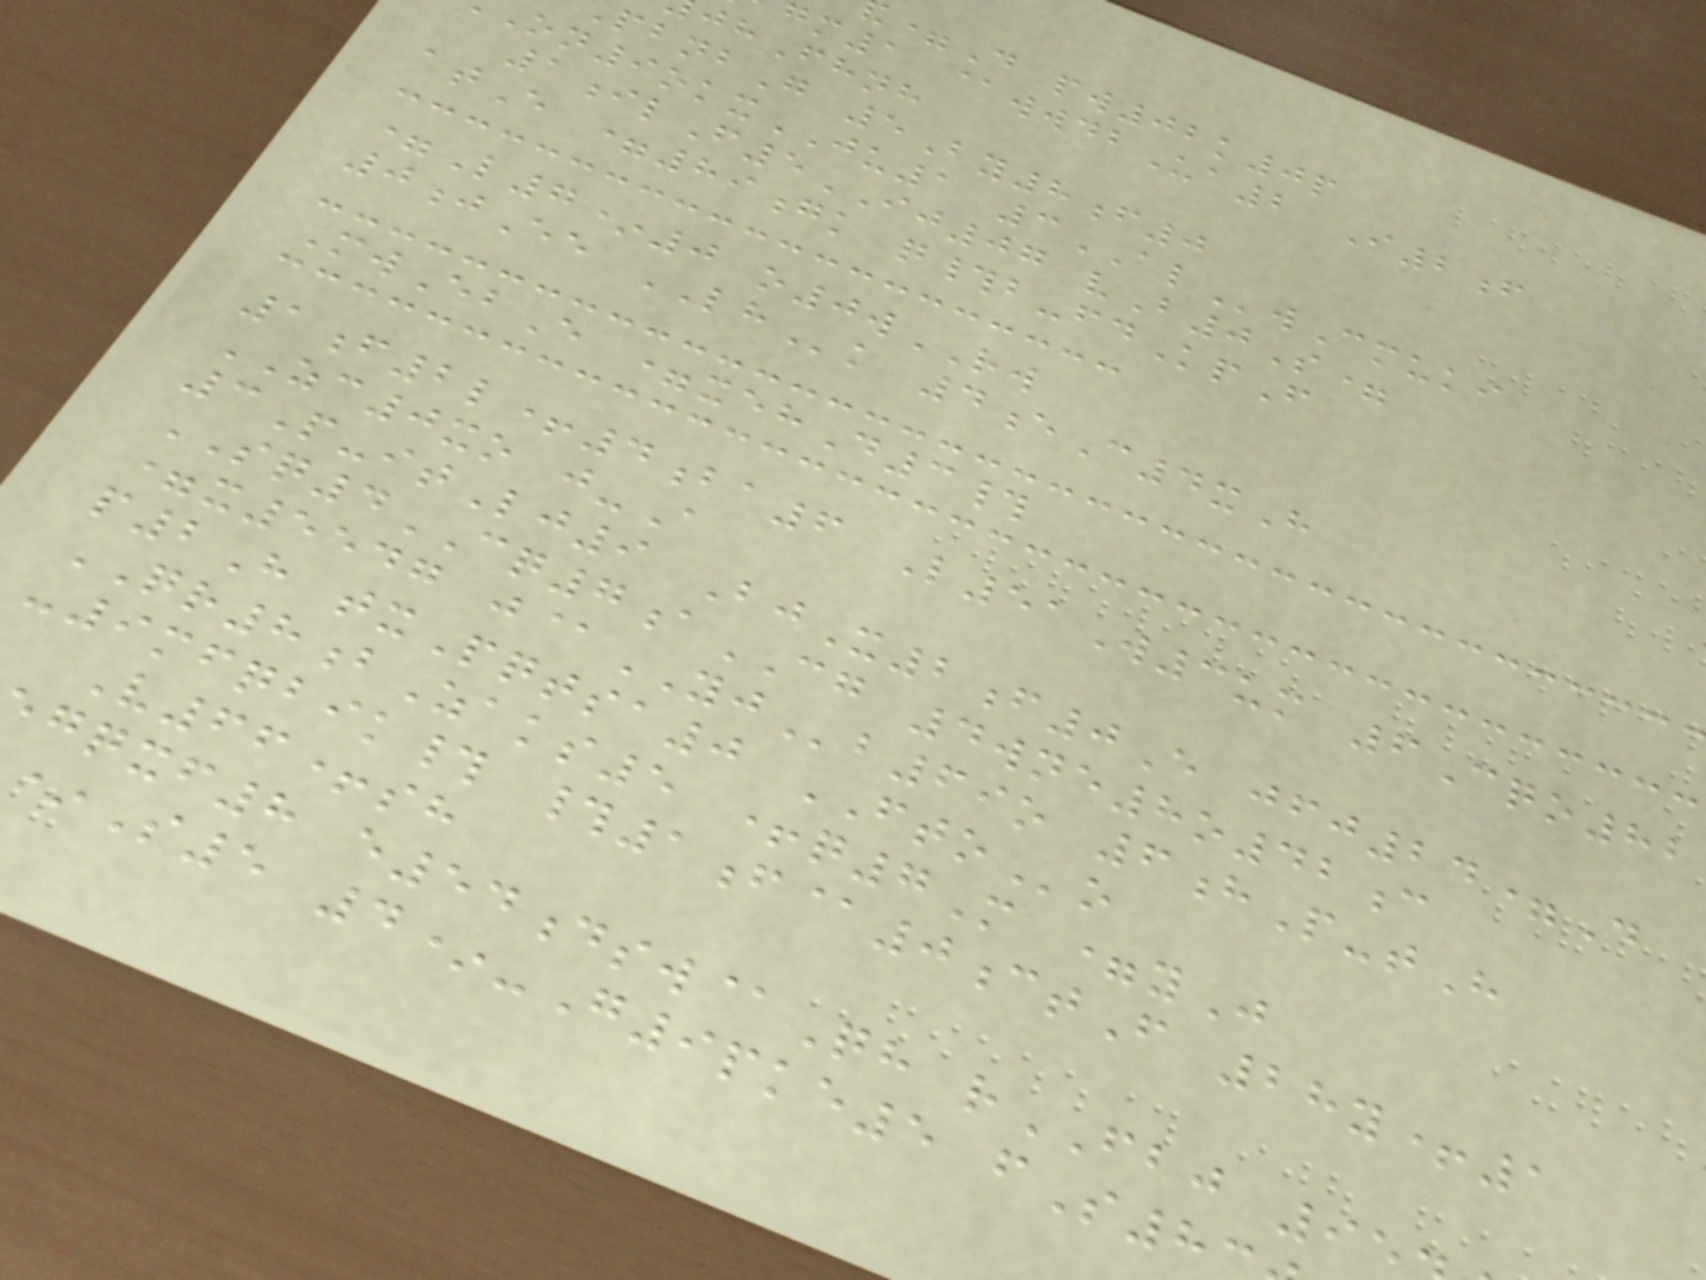=D pw02k0p
gm1 @wwdbUa2 I2f
Fhnh
bnbG 5By8f0
9okxJU1 3ALwCmuki
1ilF5IJ07 vB0S=
atE =89gk q#b-fdKpF
=L7*0 o0wRW
0jEe LHk 4eC4xH
MwEbE =xehD3#
1f2l+4ba6 L51W3um 6Cqo82
ZC0xo j-A
3P-itLj9 BjX2f0E jfj24=D
SQ4CQ7aCG 4wne8o42c
=x5547 j@YJb69o 6hP-tH
p2H txPqtsa0 FTOo
QR8bZaks5 +q7M =yJ
-9mfqbik# #1f@0ctF 28y+1
V66+sh
qxf8 e54dsw@Qh rFBJ 95
*S5 4*-G9pke5 fS8
